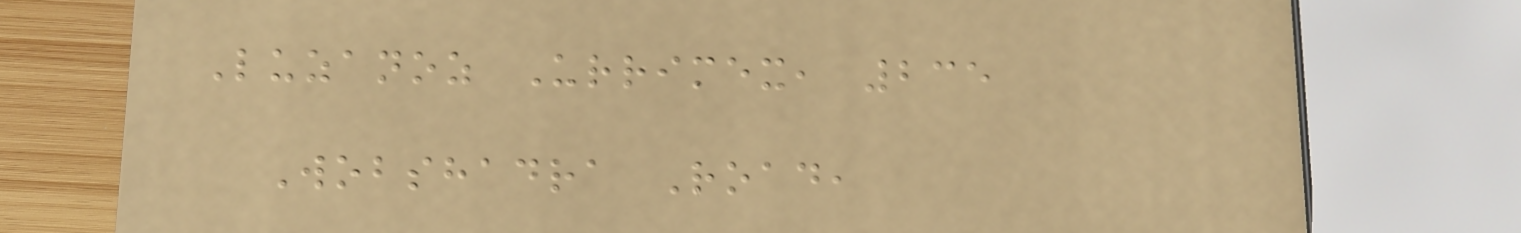Luzanoz Urrimex, 235
Wobshadra Road,
